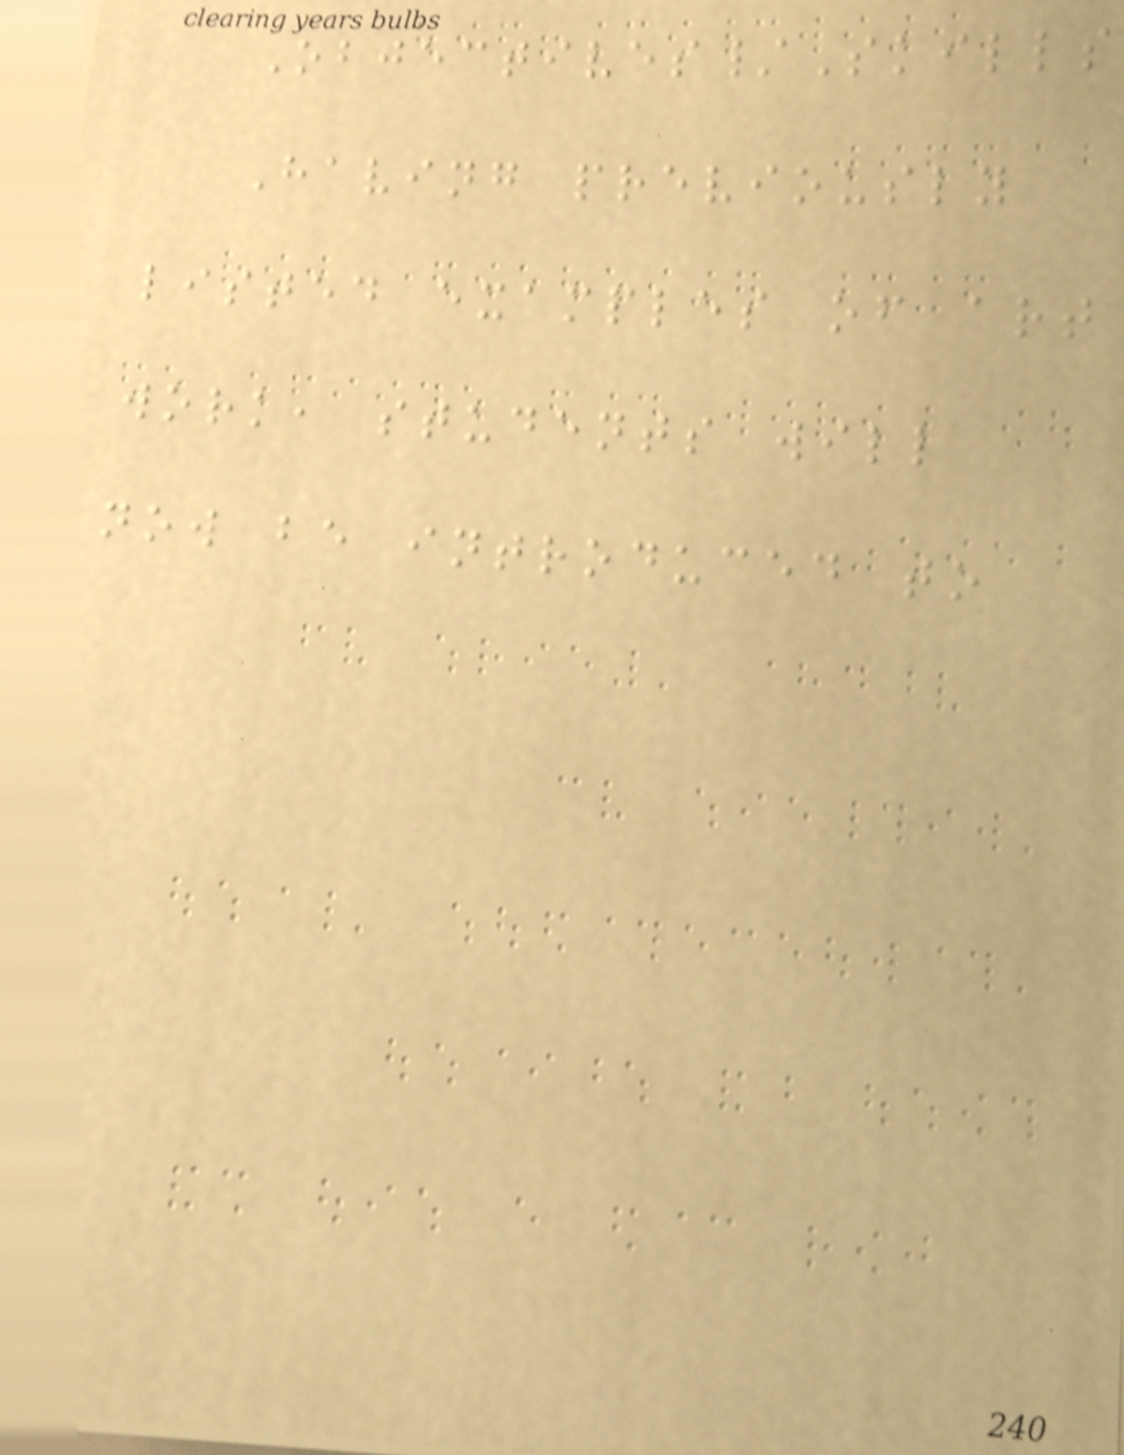Objectives/Skills
Having previously
listed examples of art
work, students will
now be introduced to
